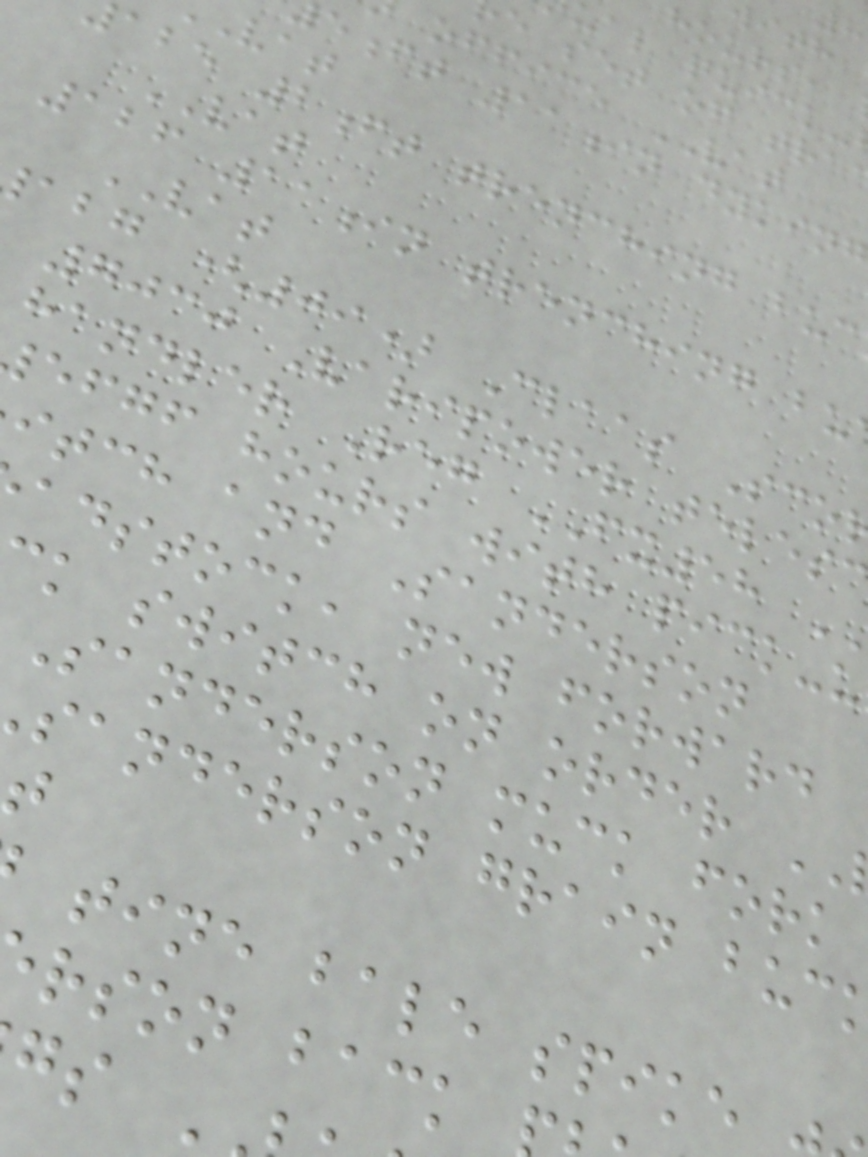ual quick-
e set of tra
office VAT
ft 11in dyking
abe 2ft trenching buc
VAT
126 11in trenching bu
VAT
abg (09) Claas Sco
7030 Varipower teles
handler Reg FX58
efgf hours with pick-u
itch and Sanderson
adstock, new forward
k switch on order
Sanderson muck fork
sanderson grain buc
tine bale spike
rson back
